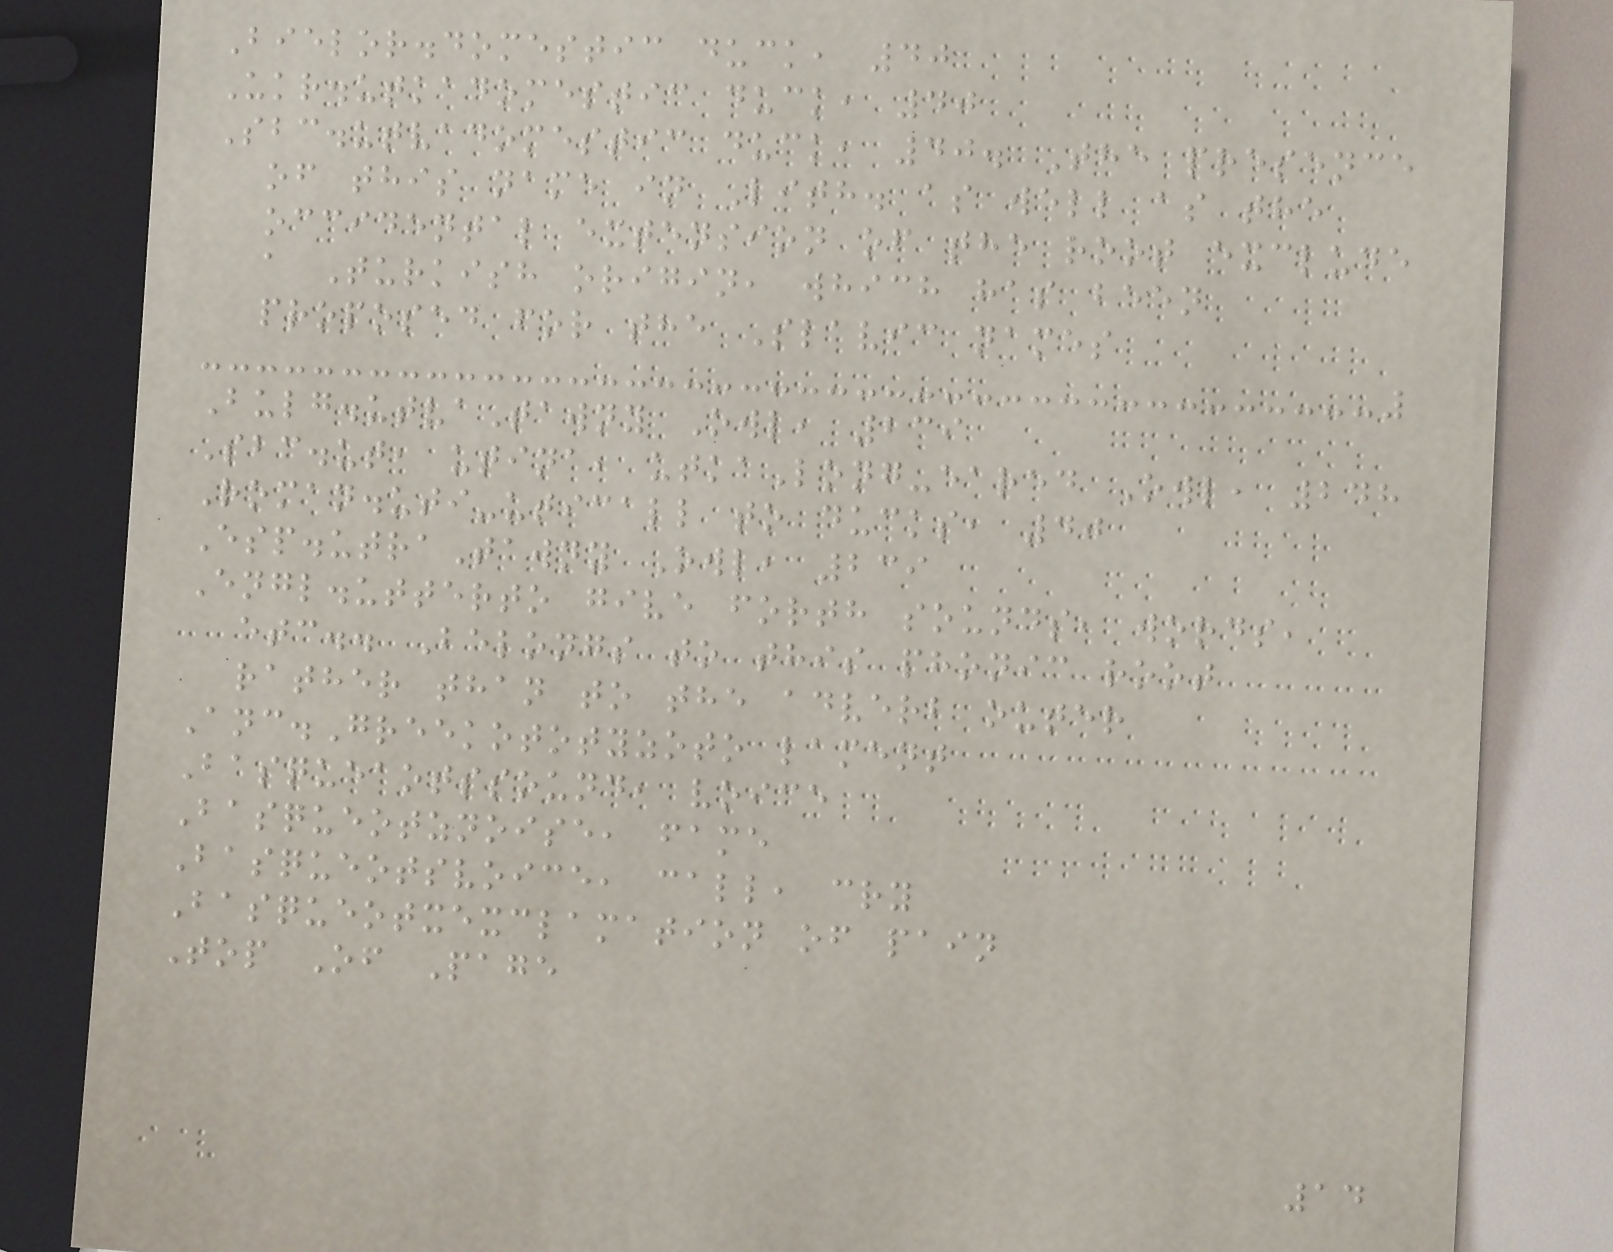Bielor.domestic duck, 40
Ukr.utkadomestic duck, 40
Sbc.utvadomestic duck, 40. The presence
of this name in Lith. as well as the
occidental extension of the root exclude
a Turkish origin, which has been
proposed for the Slavic names
Bulg.utvaTawny Owl, 239
Sbc.ut, utina, utkaLong-eared Owl, 248
Roman.uti-uticall to ducks, 40
Esp.utraTawny Owl, 239
Engl.utterto give forth sounds, words,
etc.. Belongs to this phonic root
rather than to the adverb outer
Anc.Greekototyzoto lament
Basqueaotssound, voice
Basqueotznoise, fame
Basqueotsvoice, call, cry
Basqueotxexclamation of pain
Top Of Page
14
